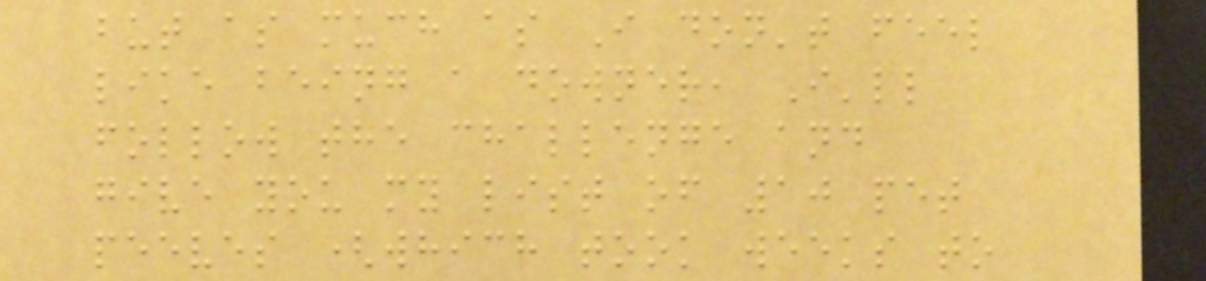but as much as I don't feel
like being a downer, I'll
follow the challenge and
give you my list of 10 pet
peeves (which took weeks to
